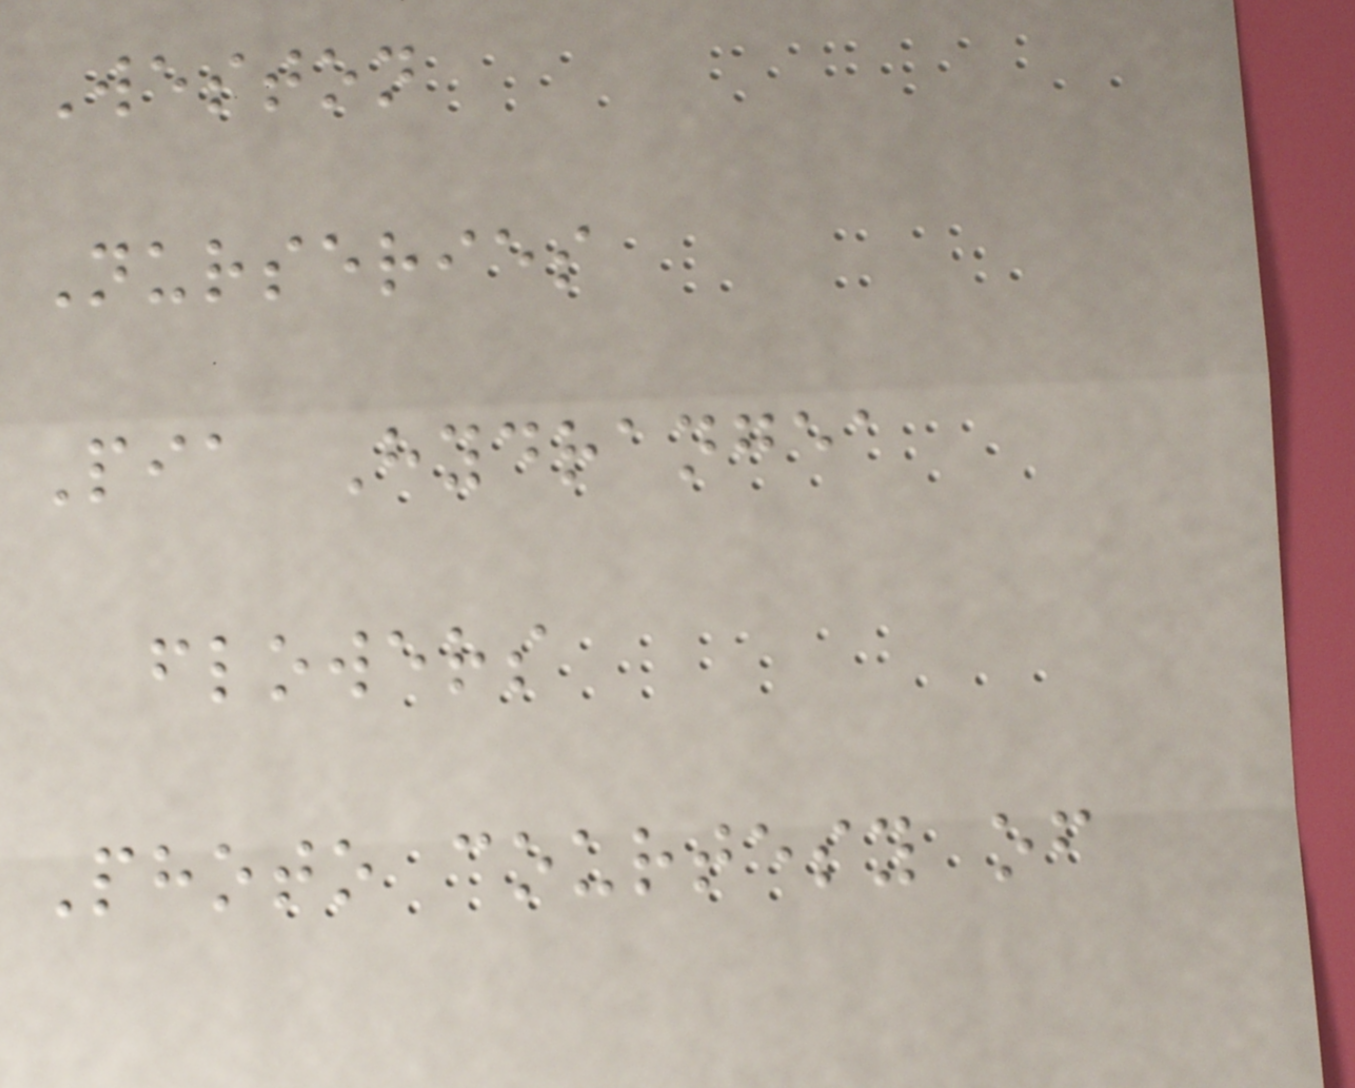Weston
Nurseries
Pia Hydrangea
flowers
Photo courtesy of
